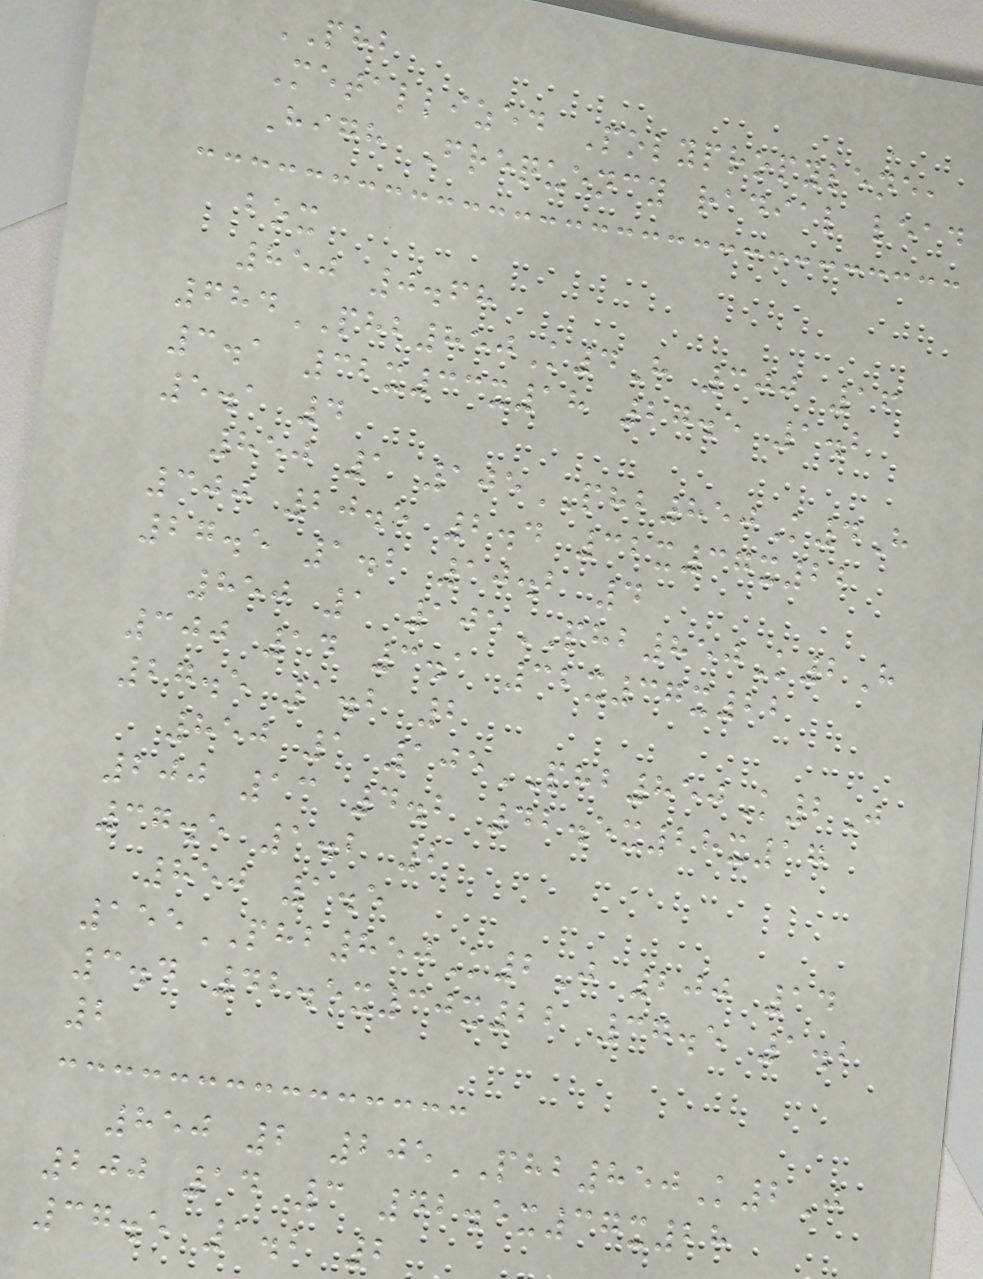PHB
Metallized Polypropylene,
High Frequency radial lead
box
850 0.68
684PHB850K4H 300 16
3.1 32x33x18 27.5 1.2
5.1 4
850 1 105PHB850K4H
300 20.5 2.4 32x37x22
27.5 1.2 10.2 4
850 1 105PHB850K2H
300 14 3.1 32x37x22
27.5 1.2 2
850 1 105PHB850K2J
200 13 4.2 42.5x28x17
37.5 1.2 2
850 1.5
155PHB850K2J 200 14
3.4 42.5x30x22 37.5 1.2
2
850 2 205PHB850K2J
200 14 3 42.5x37x28
37.5 1.2 2
